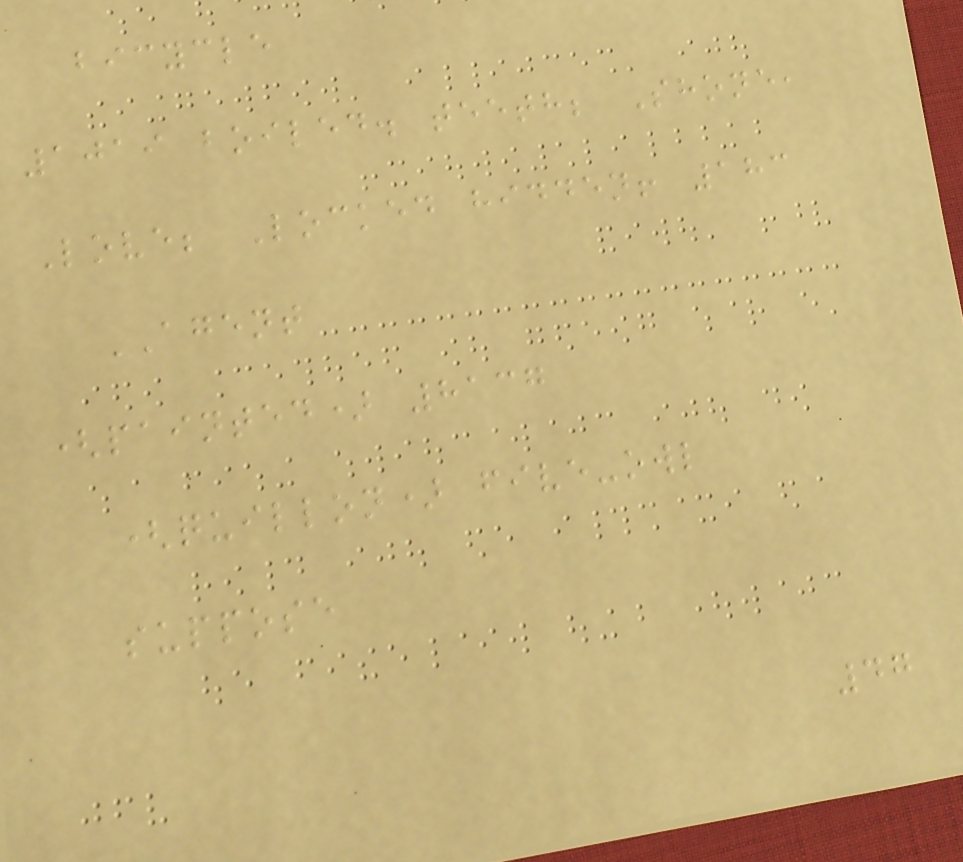bicycle
1019 boiled. teeth; Shone,
Love; Locked hidden! 183
AGENT
(painted) 8137
(quillon) five-owl
suppose
47
